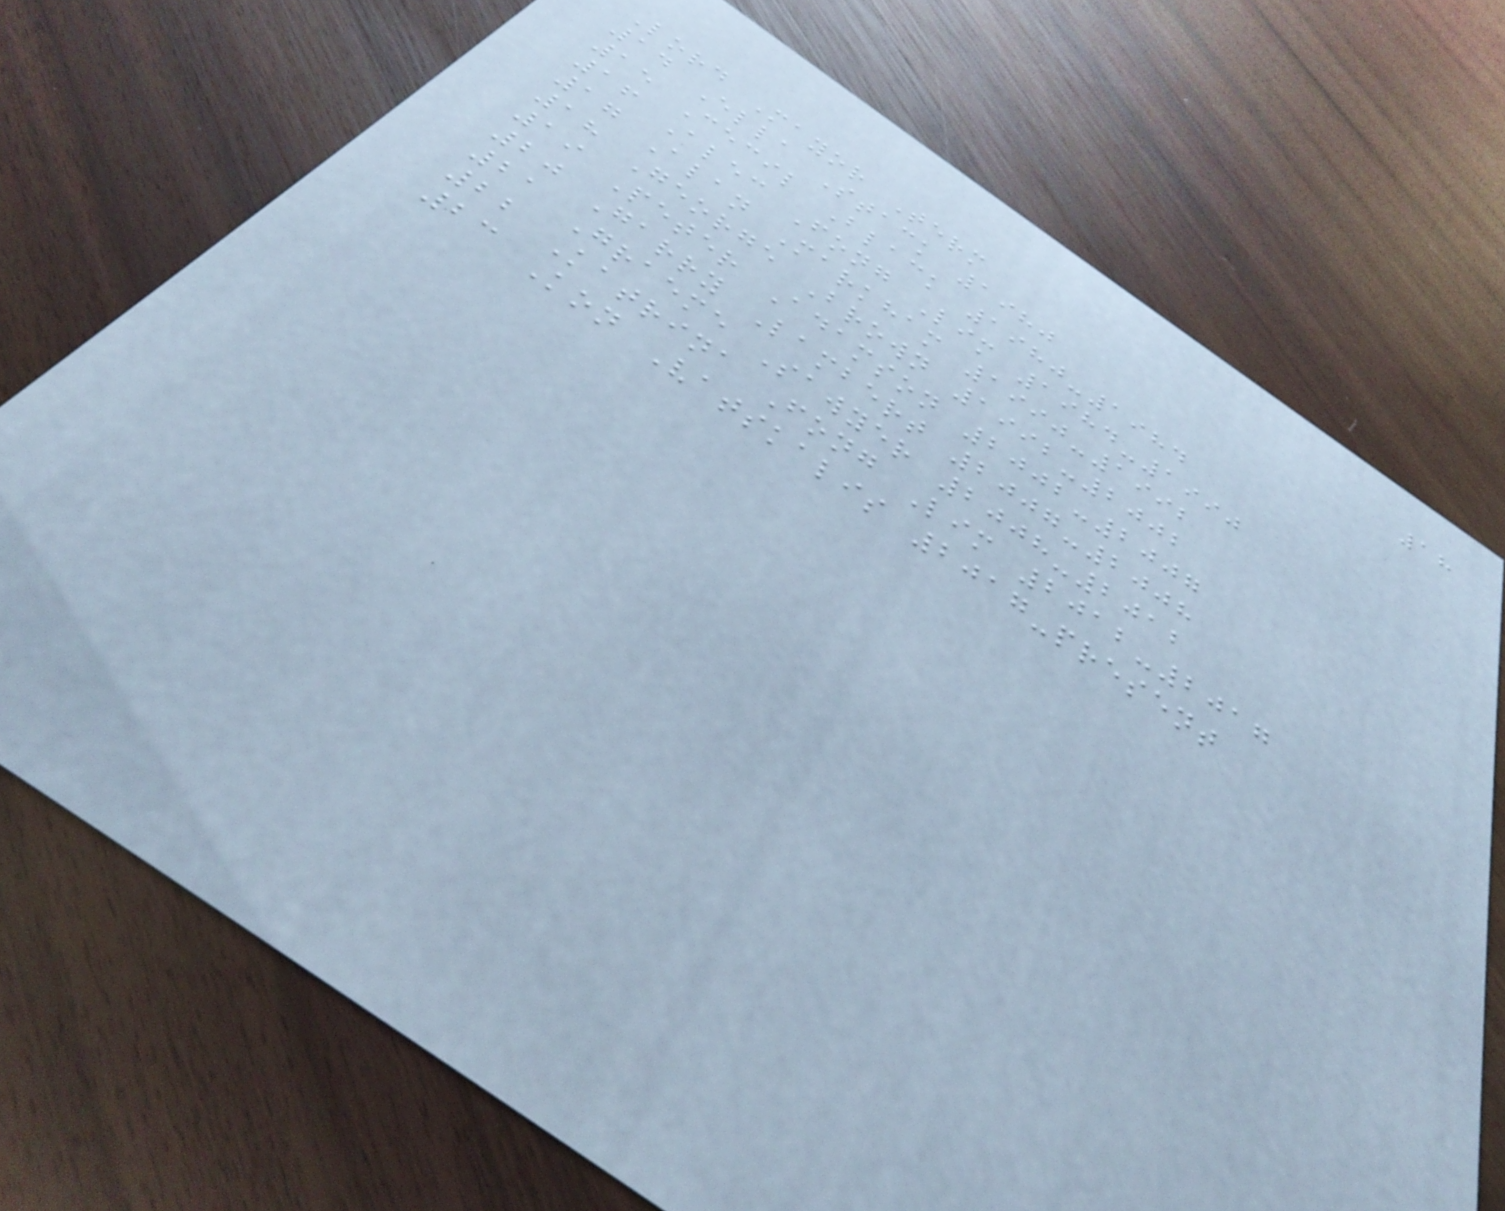18
Lord Mayor Term
14 Ella Stack 1980
15 Cecil Black 1980-1984
16 Alec Fong Lim 1984-1990
17 Alan Markham 1990-1992
18 George Brown 1992-2002
19 Peter Adamson 2002-2007
20 Garry Lambert 2007-2008
21 Graeme Sawyer 2008-2012
22 Katrina Fong Lim 2012-2017
23 Kon Vatskalis 2017-present
